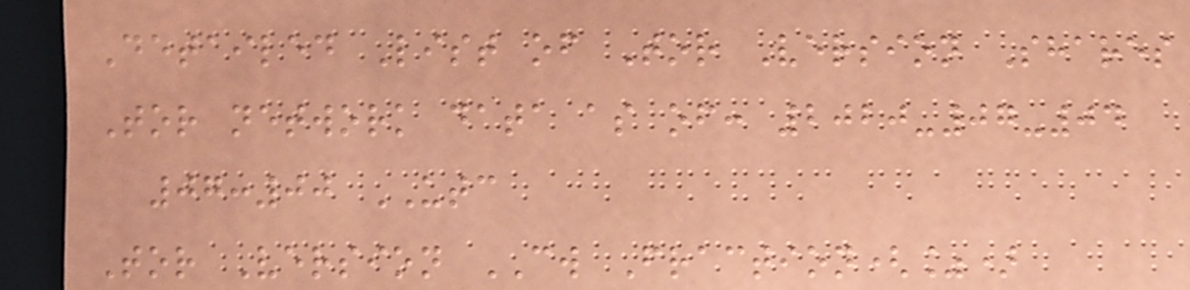Detailed List of Tor Version Shares
Tor network data as of: 2020-07-04
07:00 UTC
Tor Version CW Fraction(%)
